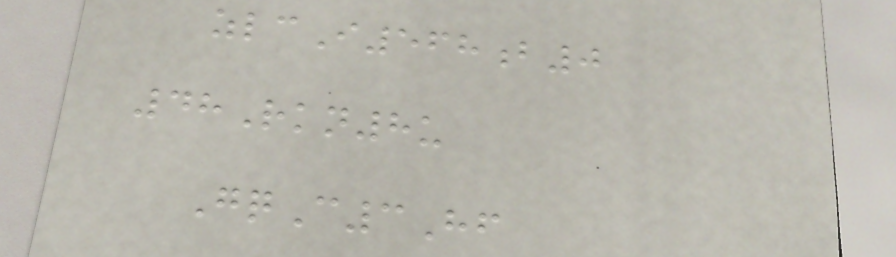zlcI568b0
48Rkn8u
GqC3Hf
